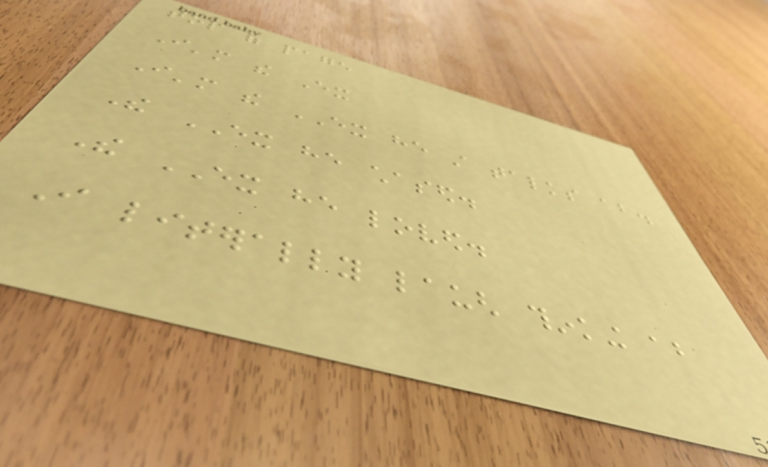top of page
I'm the Ex
I'm the EX he still talks about.
The EX he chased.
The EX he loved.
I literally laugh thinking about
